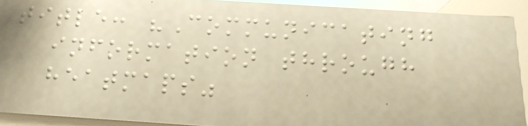title: "Communicating
information through
heatmaps"
